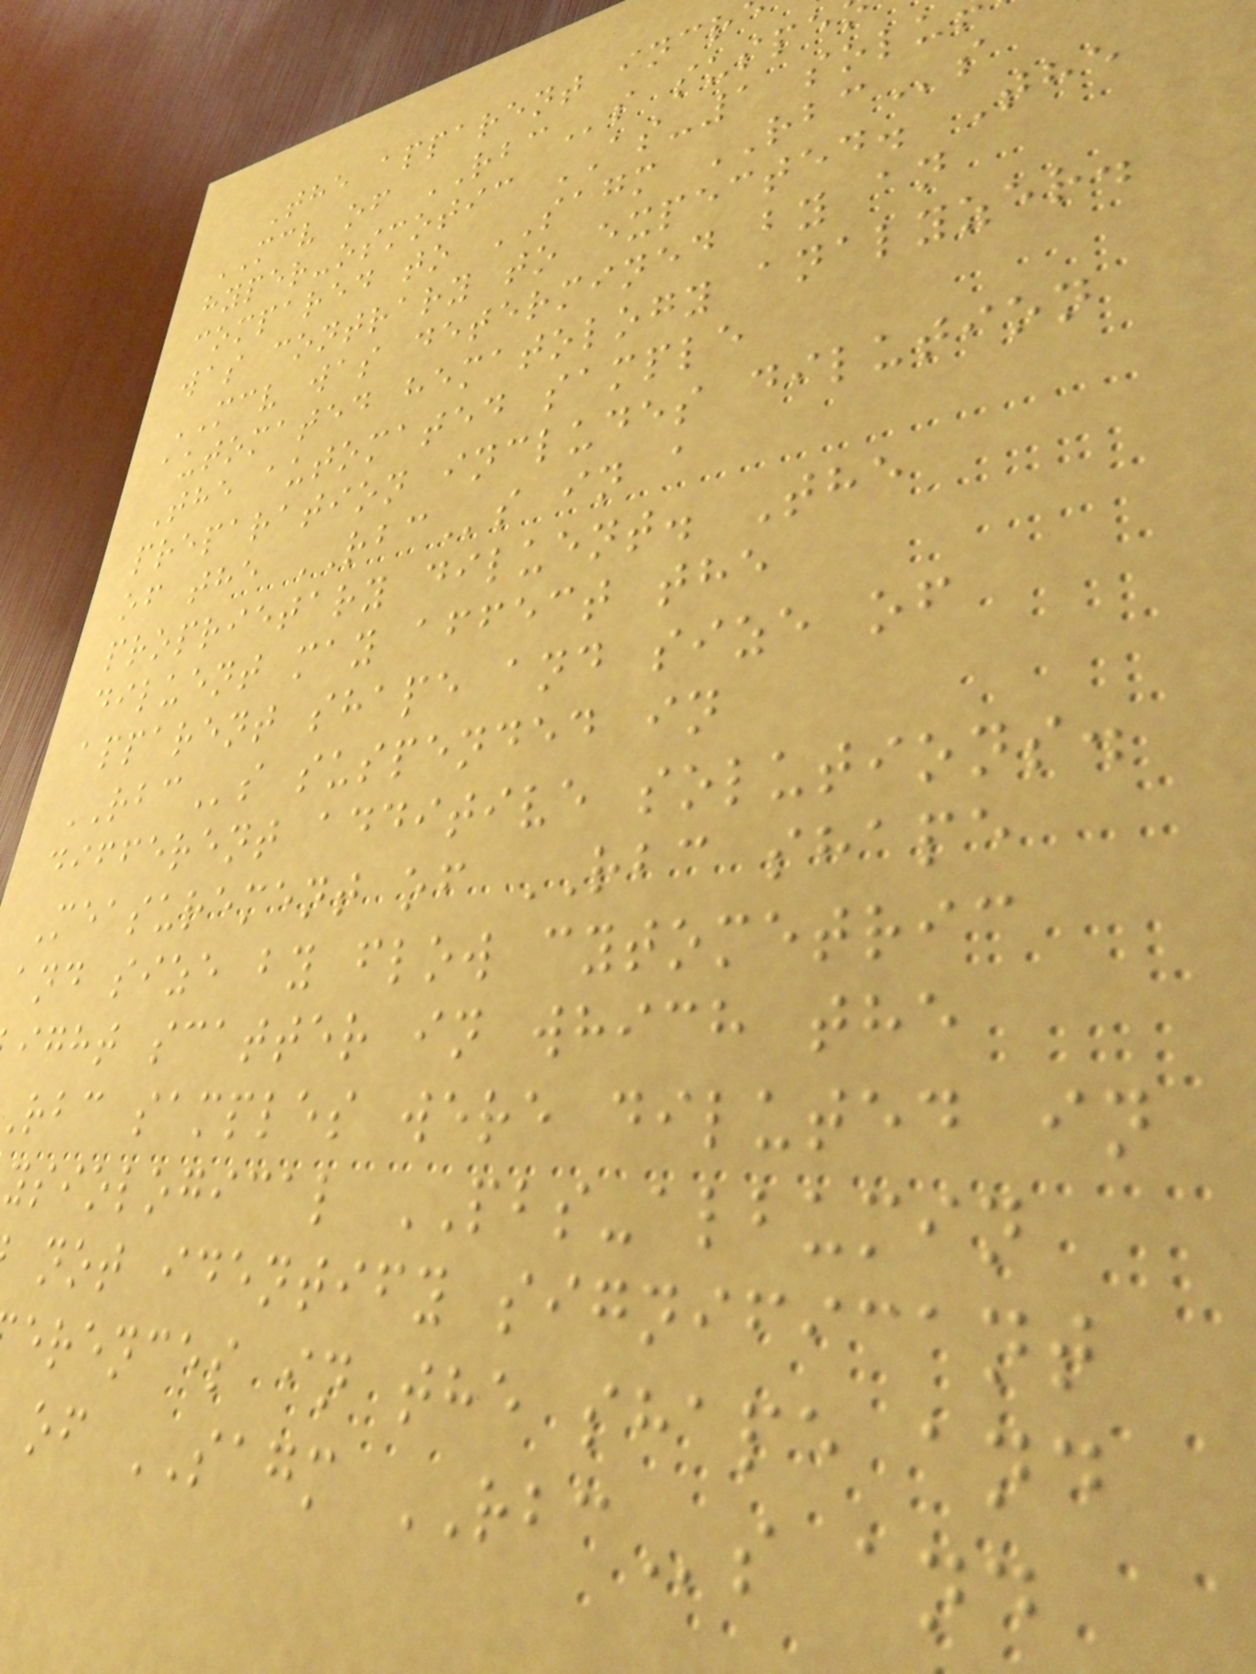The apparent incr
MCV of RBCs suspe
hyper-osmotic AS-1 solu
compared to SAGM RBCs
was contrary to expected. The
MCV was determined by an
automated hematology analyzer.
The automated sample
preparation includes dilution
of the RBCs in a
proprietary diluent. The
diluent may affect the
apparent shape and size of
RBCs suspended in
different additive solutions.
Measurement of RBC shape
and size by flow cytometric
ight scatter in which the
rbc samples were diluted in
ysiological PBS-albumin
not identify significant
erences in the shape and
of SAGM RBCs and
